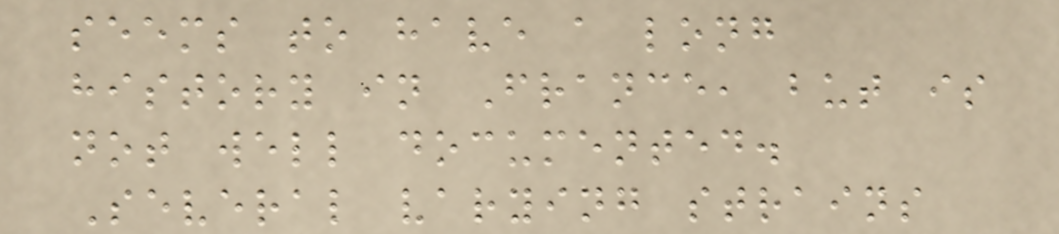seems to have a long
history in France, but is
not well documented.
Several varying strains
